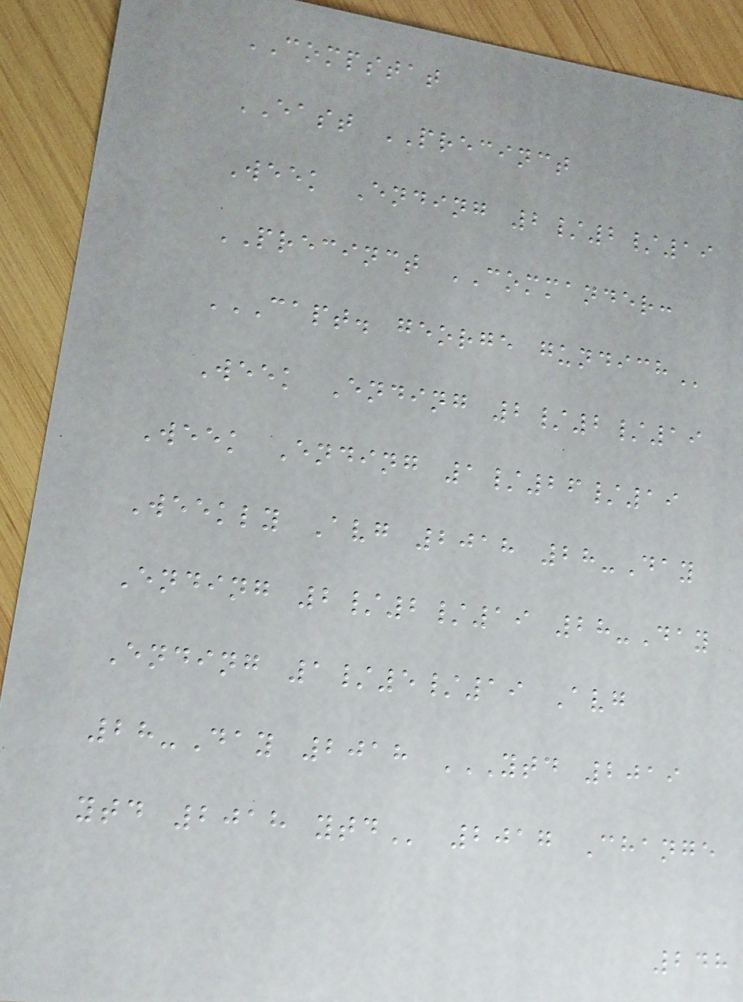COMPSTAT
EAST PRECINCT
Week Ending 2/2/19
PRECINCT COMMANDER:
CAPT. GEORGE GUNDICH
Week Ending 2/2/19
Week Ending 1/26/19
Weekly Avg 2018 28-Day
Ending 2/2/19 28-Day
Ending 1/5/19 Avg
28-Day 2018 YTD 2019
YTD 2018 YTD 2017 Change
248
